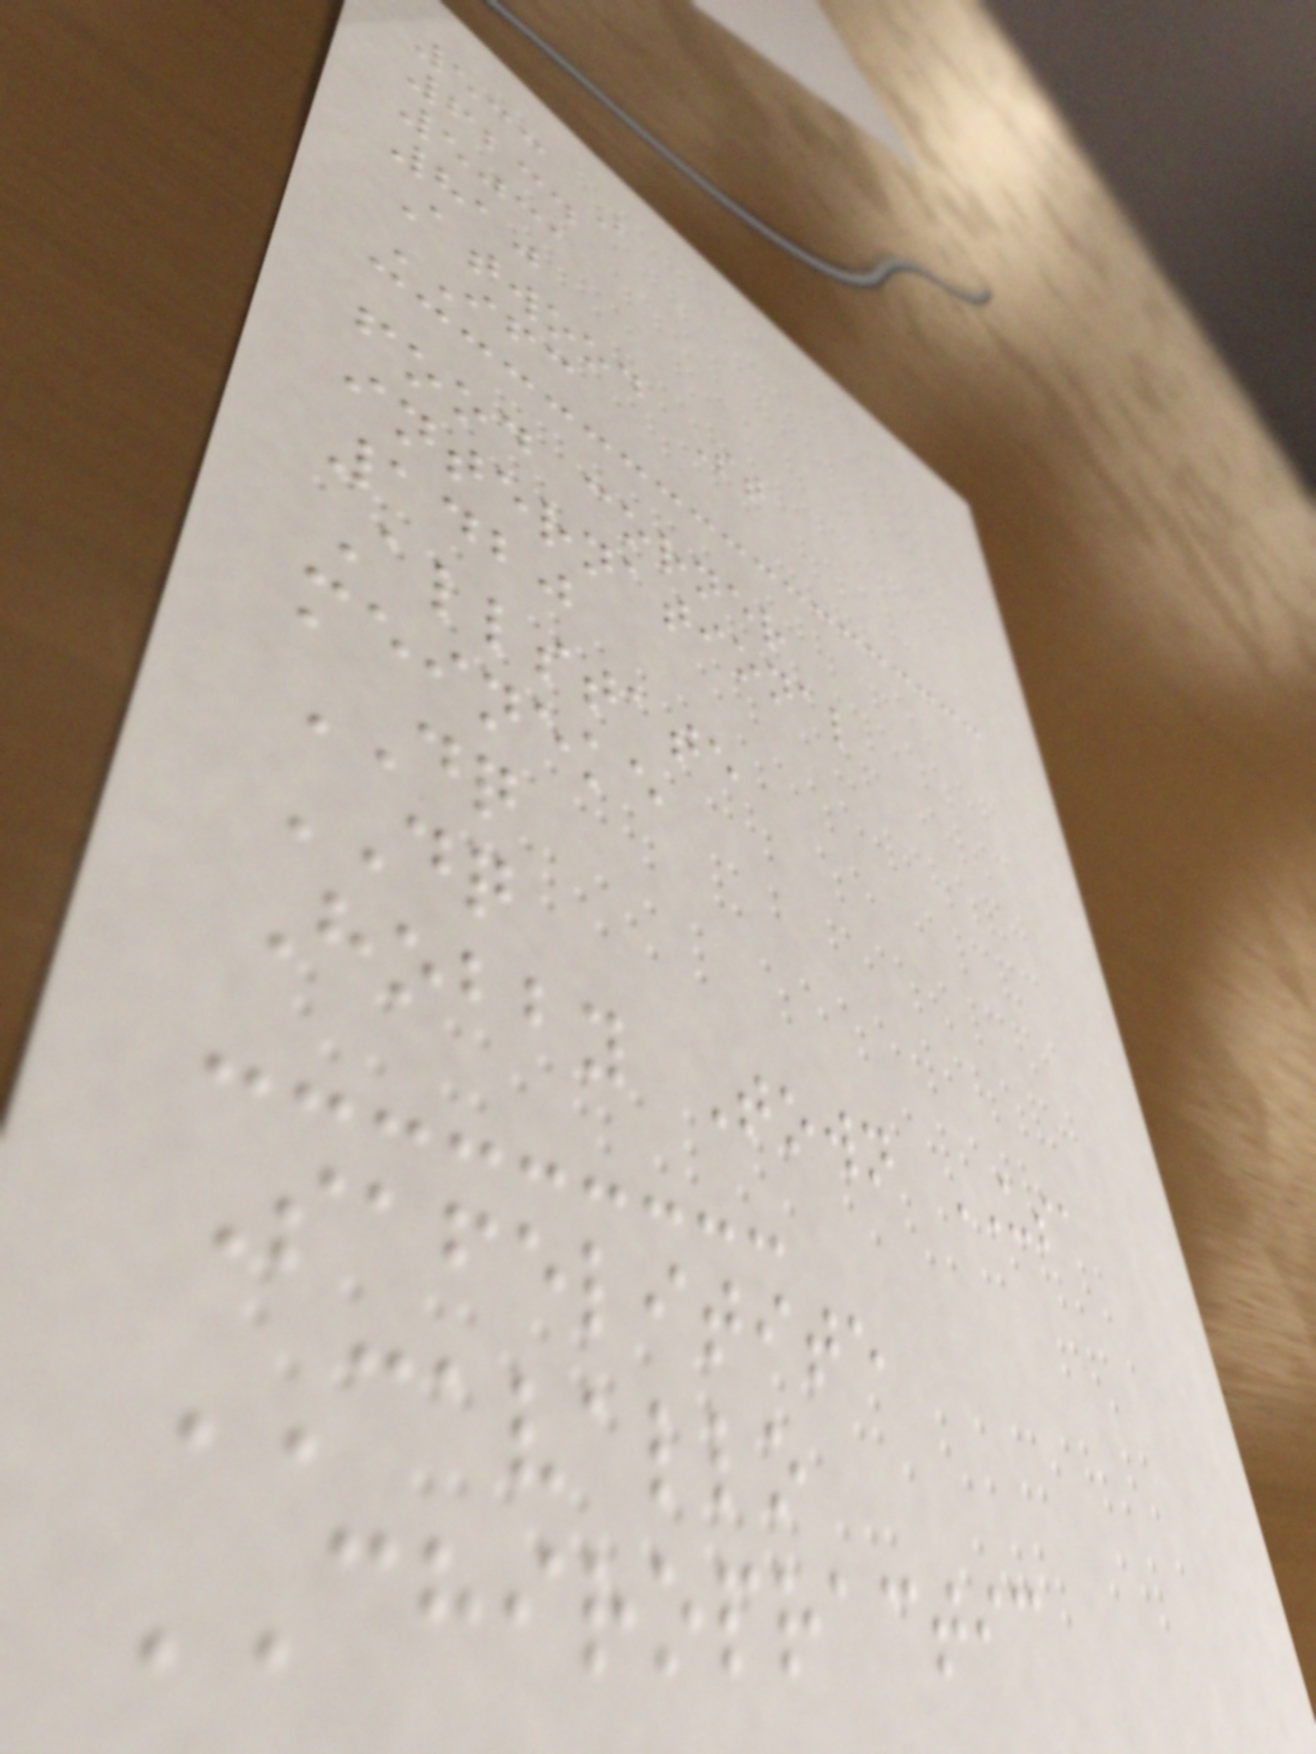533 B
6234
5031
810
Atwood St
IFC
food corner
international
1420
Allstate
meineke
DQ
DQ
Hobby Town USA
Safelitite
CAVALLO
CHIROPRACTIC
